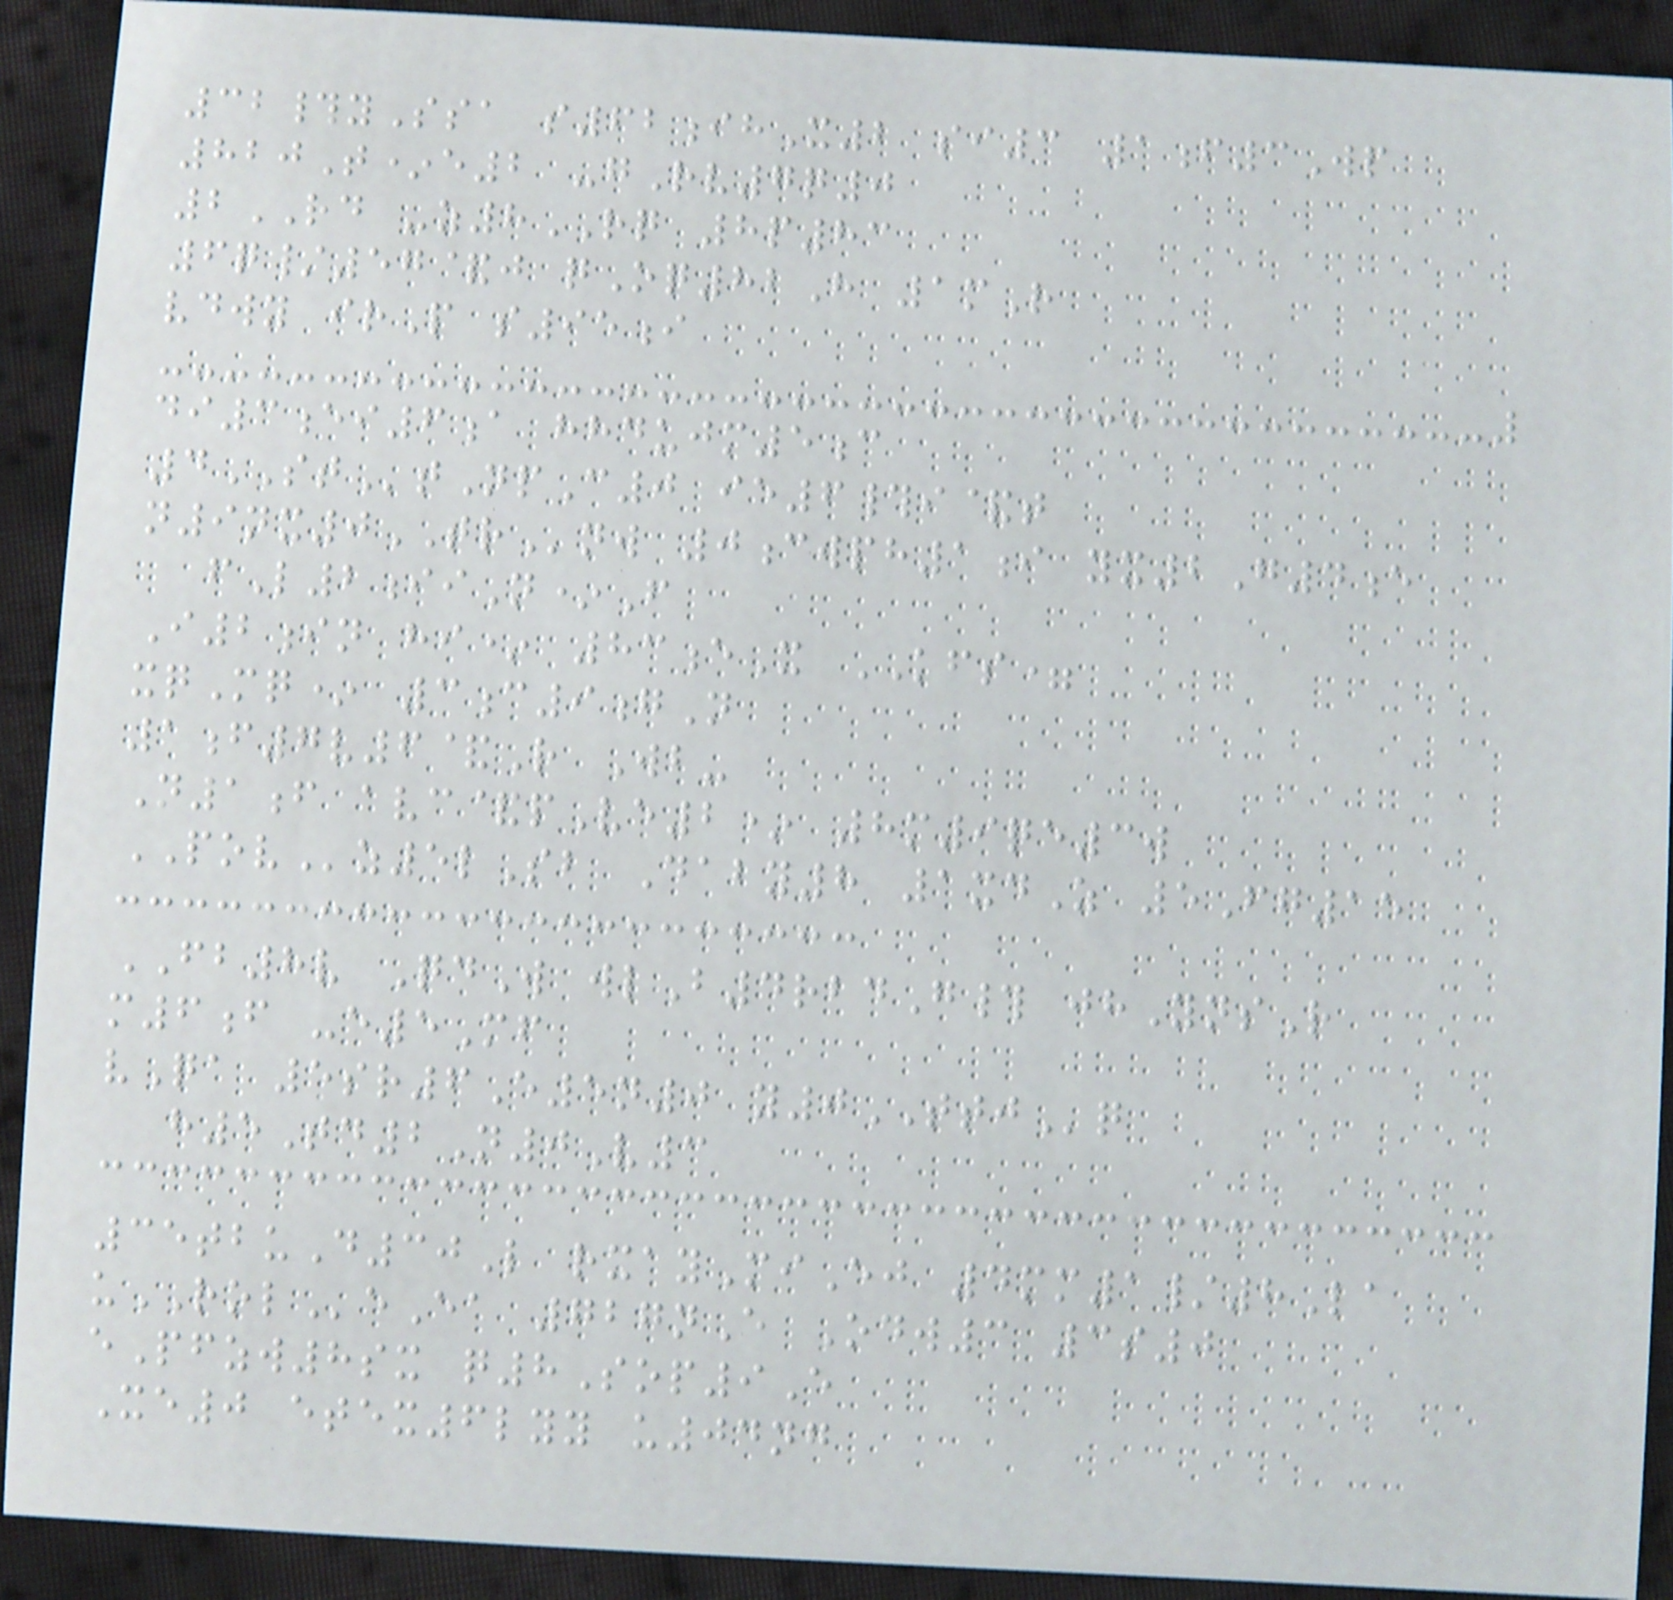32#ySsa s62ihX2 si3 1f3Wp
820T*e2 -gRv7q0
2RD -z8RQ 8p83
6q/57&j qOq82H 1mR
vdwy irP s95i
di3ei6a hhdujm5c
4STtNpC0 ie6#i&t
n9nx0TRnw 0cwph1i yx2G4e
fL2iiN*F
I2in hi* 83eX KFS=
xqMq* 3c9gN
1f7v6&R Wb-
N1f avc&pVe2* 8m9qe3w
POVz5lSb Daby8 1xdZ 5Fg15
FB8v QdW wlB4rbdG# jhYnsR
m6f -e5Mf
vQa 5sr6E5n0 y0TTJq
h5Td2N0V3
35tbuD30L rxayMiEj 4mm1/8La
uROLeEa 727nE Odw3 3s0
ePfzw8sx q8Sop9E
Xe0 etex6lyy u04ng
